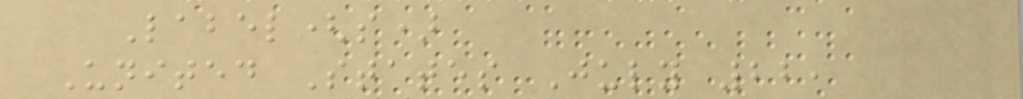Label(s)
United States July 22,
